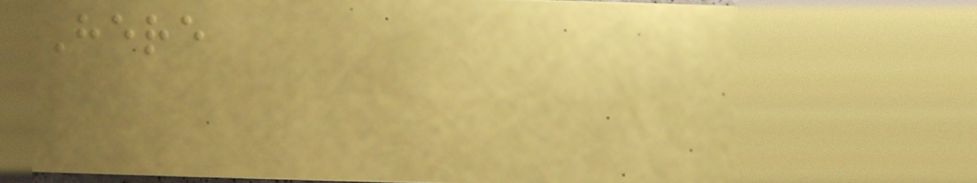Here
